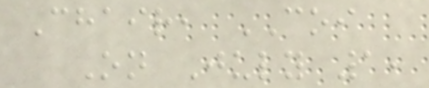Chair, COI
On July 1,
